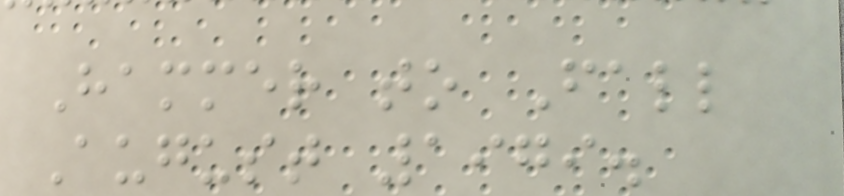Hammer to Fall
August 1979.
